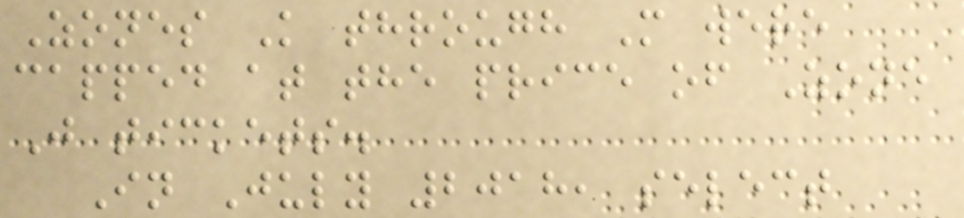Zones K through M were
capped at the price of Zone
J tickets.
In July 2018, select
